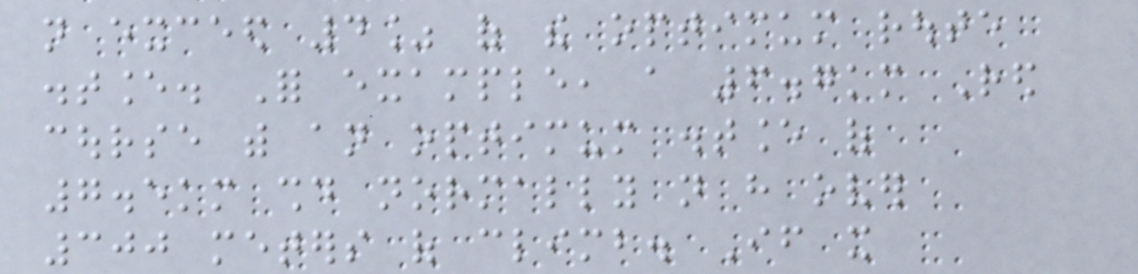not exceed 4% of the optimum route
distance. For example, a 6.7km Red
course with an optimum distance of
7.5km should normally not have over
300 meters of climb. If it
